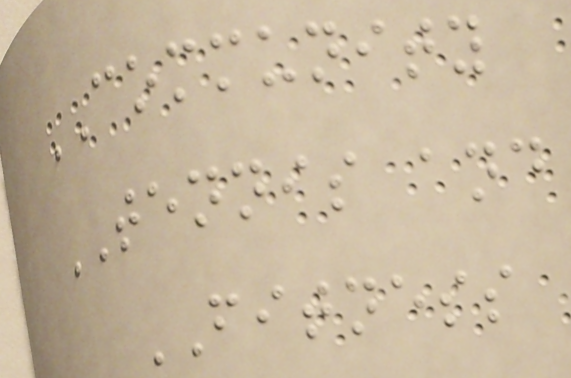COMMUNITY
TENNIS and
FITNESS
